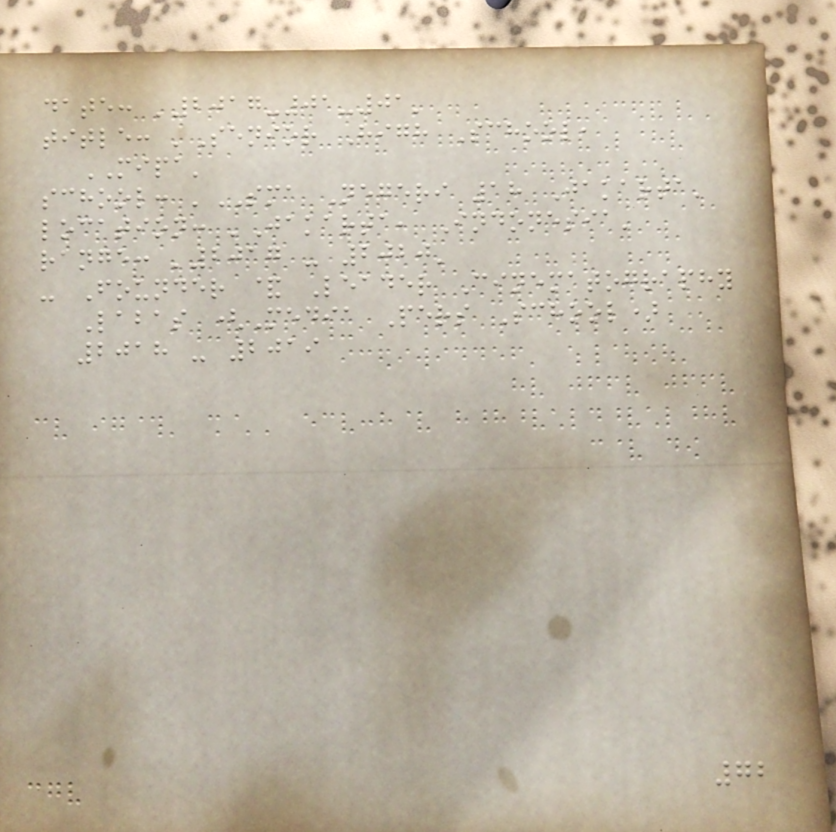date: '2017-01-01'
title: 'Senior High School,
MIPA'
school: 'SMA Negeri 18 Jakarta'
location: 'Jakarta, Indonesia'
range: '2017 - 2020'
- Founder & Leader Cinematography
Labas (Media Pers School)
2018 - 2019
72
